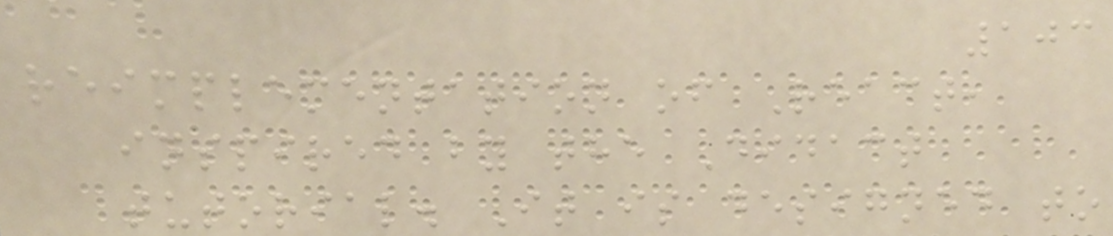103
reimplementation of React,
inspired by the Didact
tutorial. It is designed to
